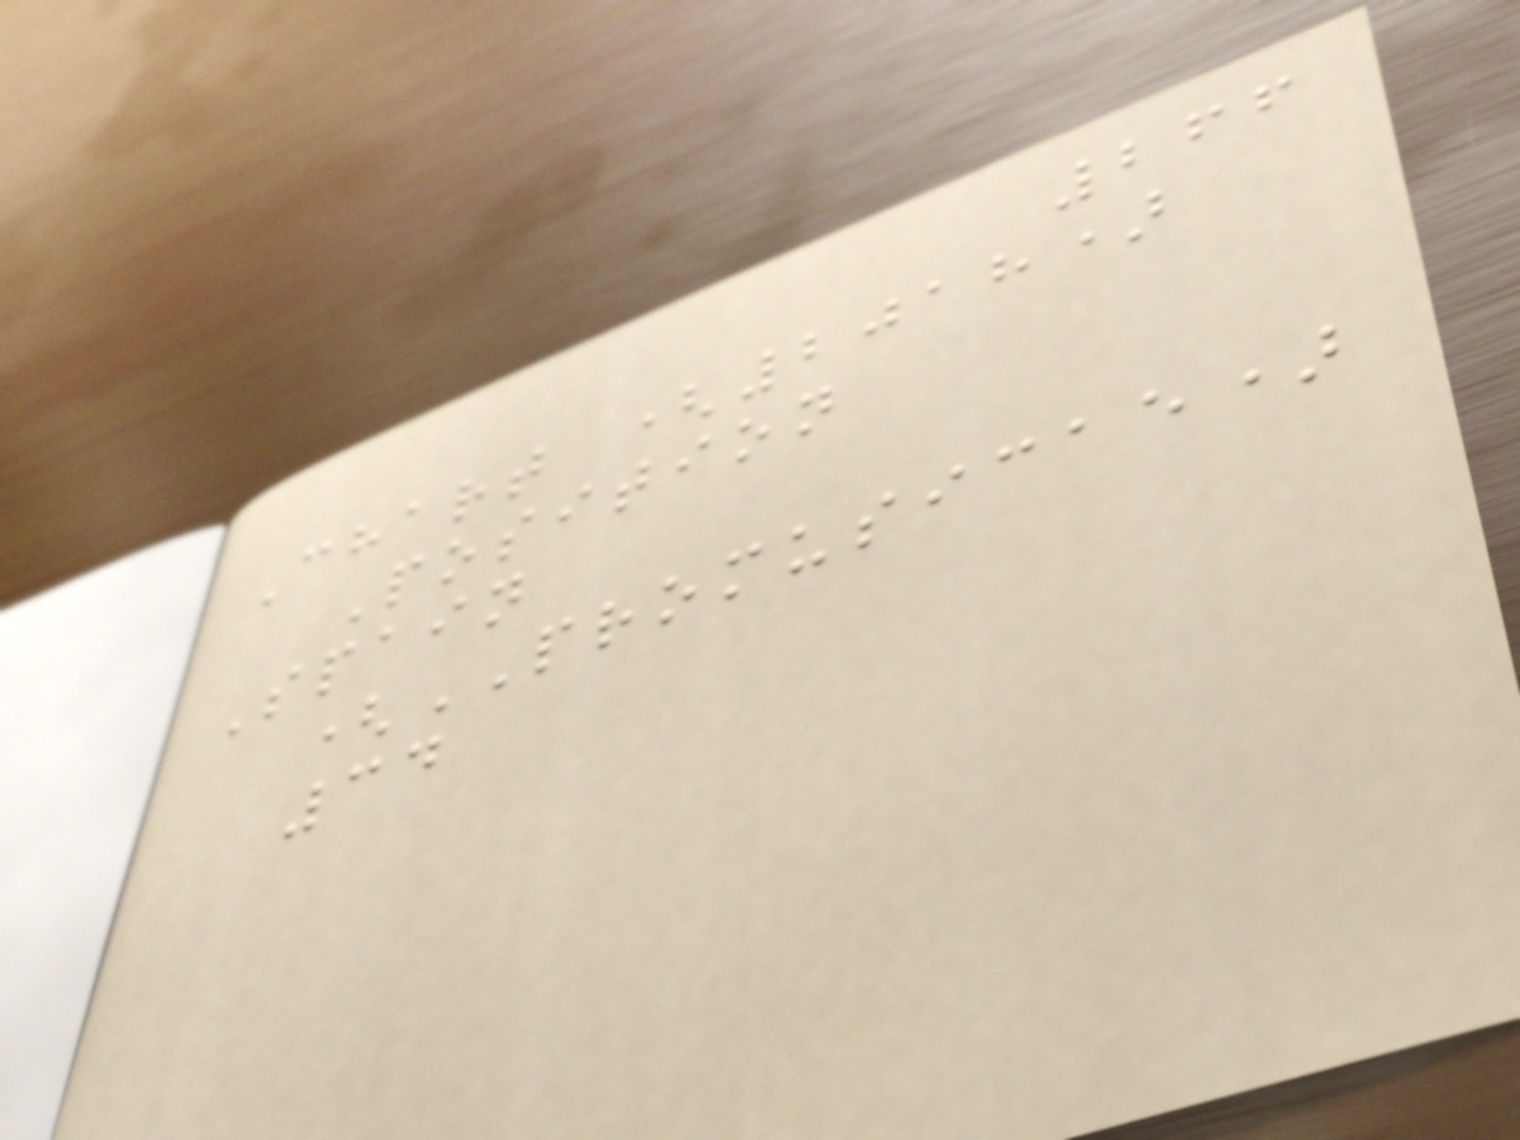266
Chart (2018)
Position
Spain
(PROMUSICAE)
34
